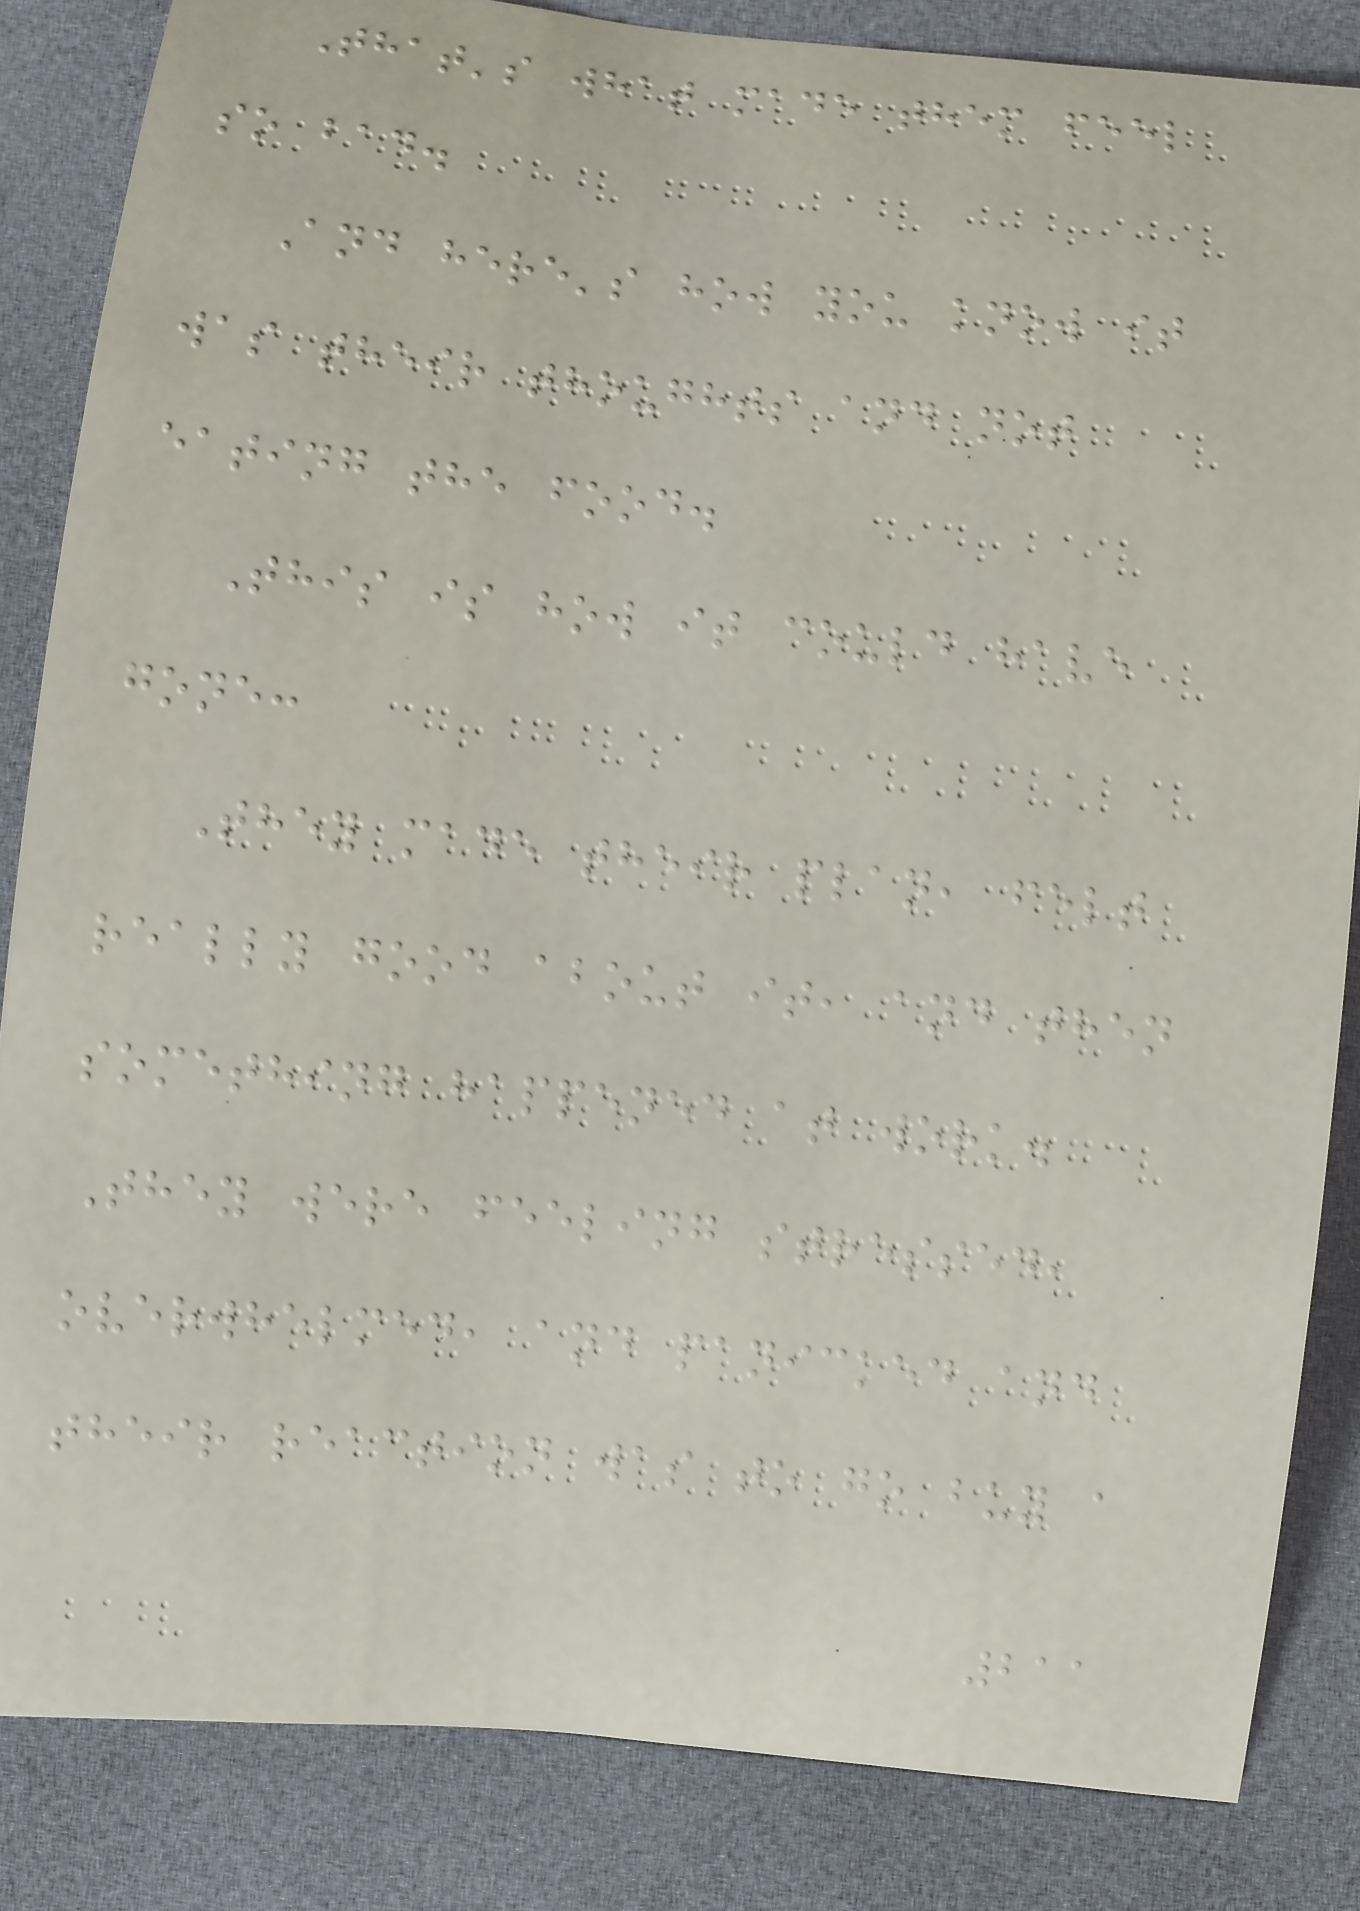That's what made them feel
so bad.
And here's how you know it
was their thoughts and not
eating the food.
This is how it could have
gone:
They made their plan, felt
really good about it, and then
something happened at work.
They were feeling stressed,
overwhelmed, and panicked and
their reaction was to go buy a
211
